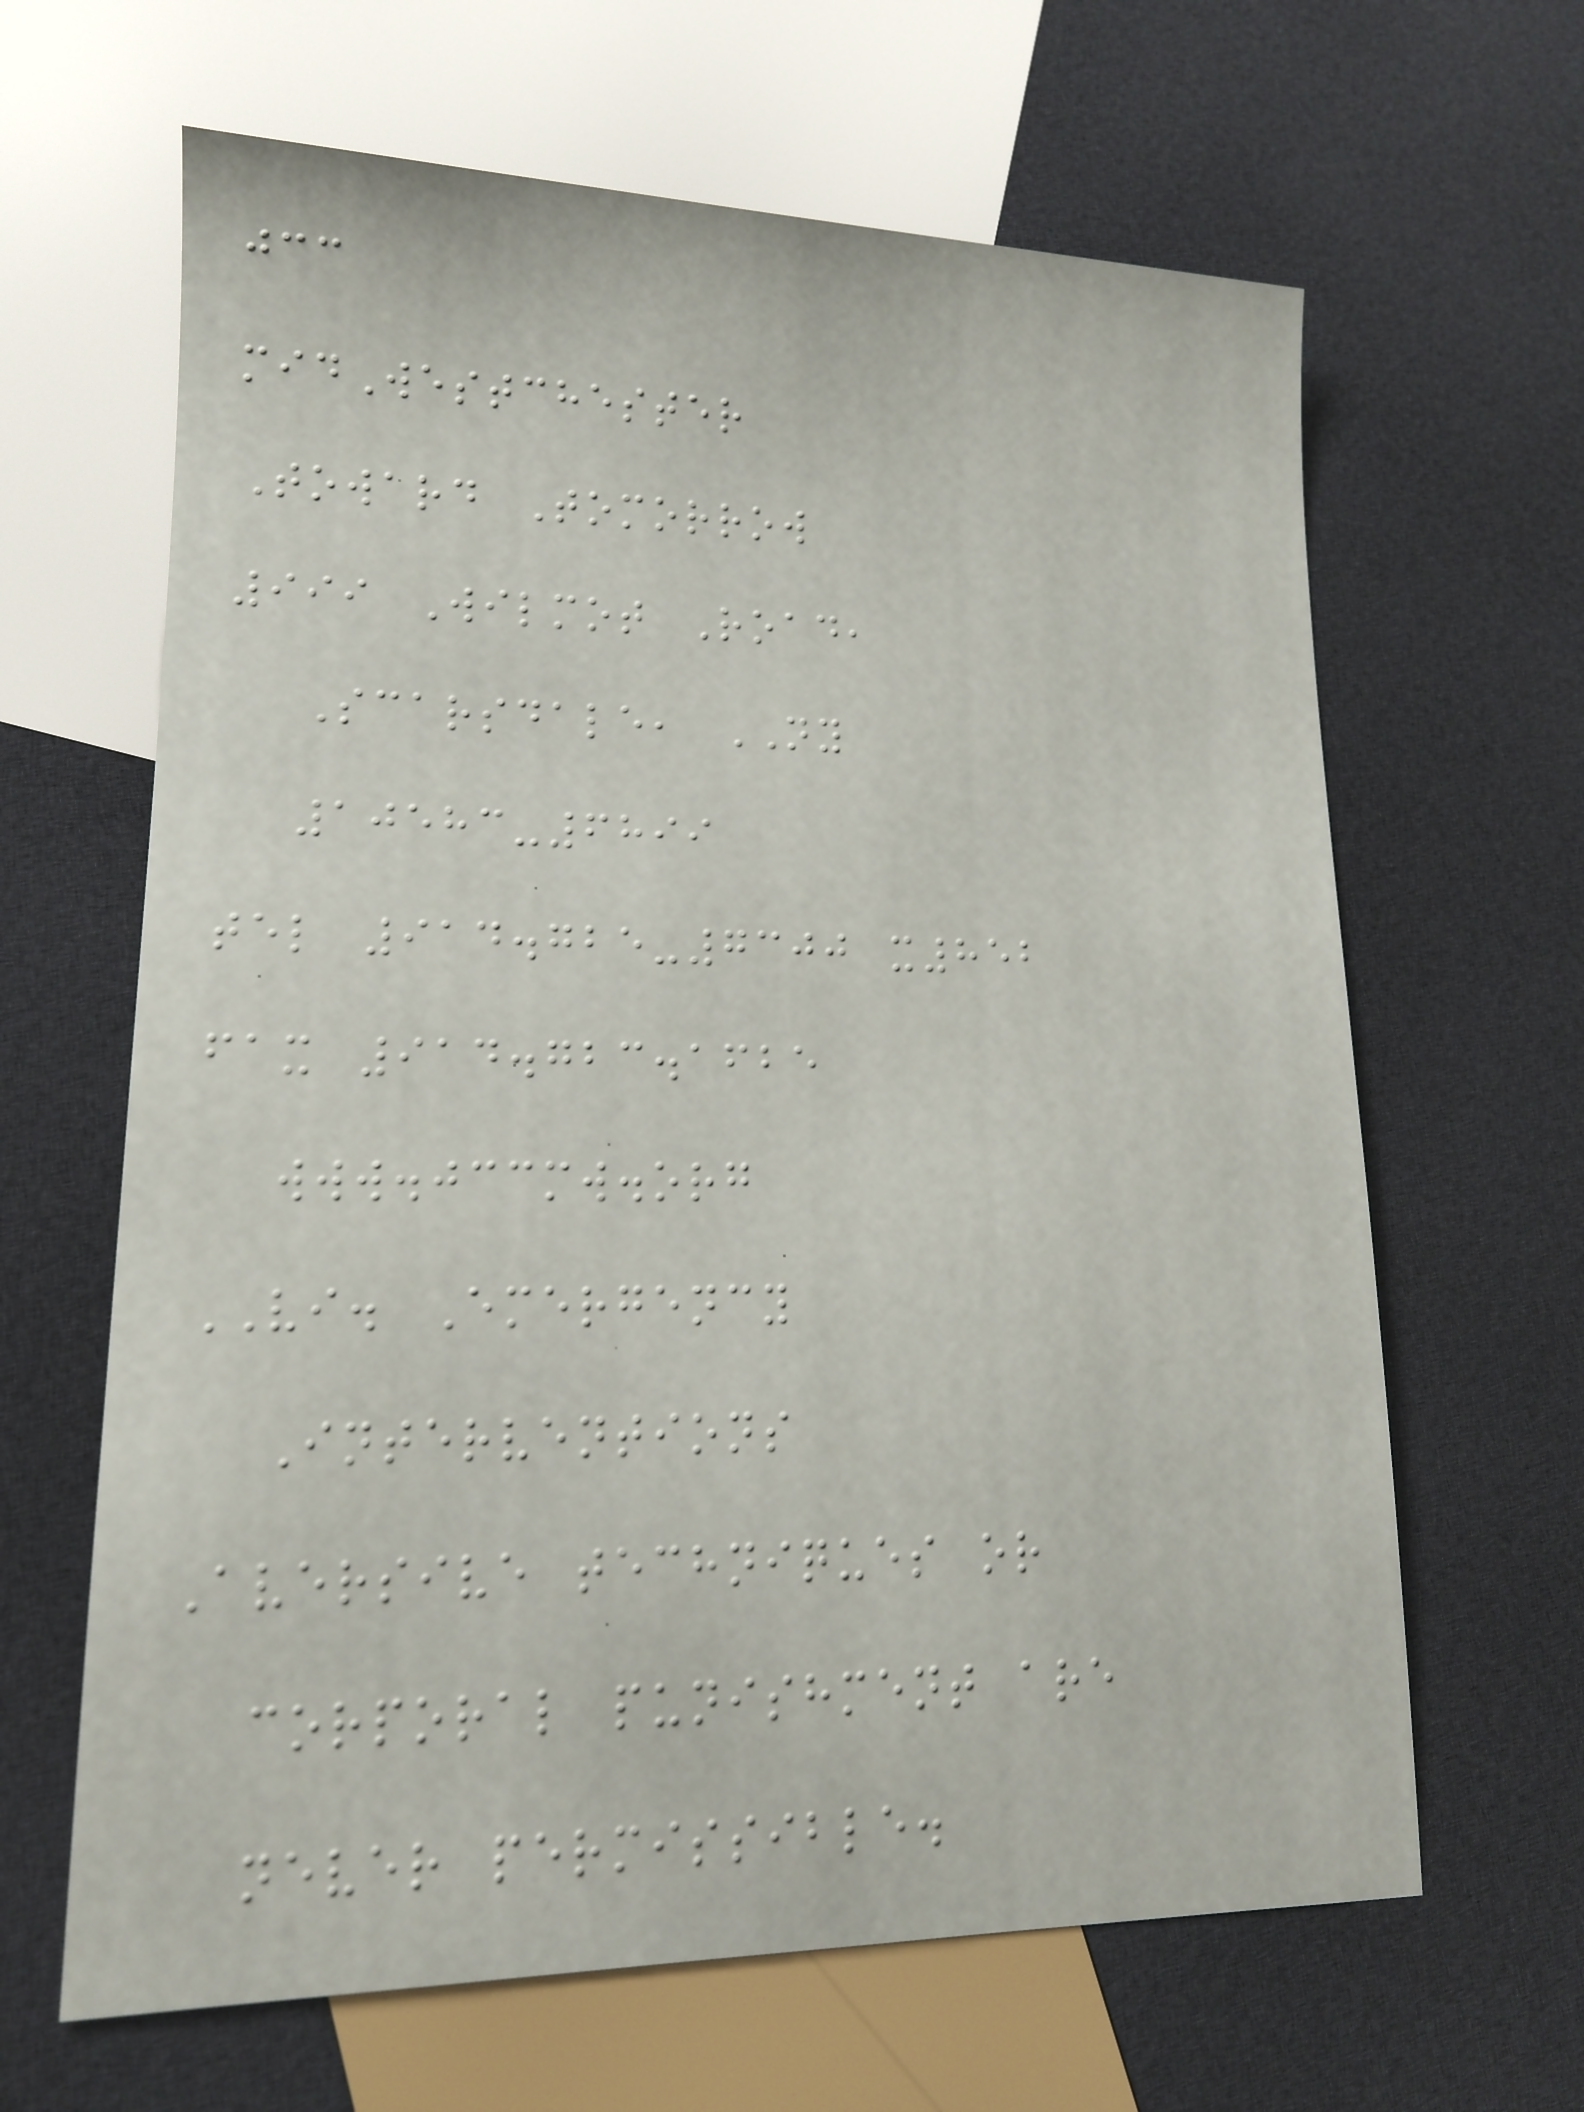jcc
midWestchester
Toward Tomorrow
999 Wilmot Road,
Scarsdale, NY
10583-6899
tel 914.725-7300 x852
fax 914.723.1625
www.jccmw.org
VI. Emergency
Interventions
Aversive techniques or
corporal punishment are
never permissible.
